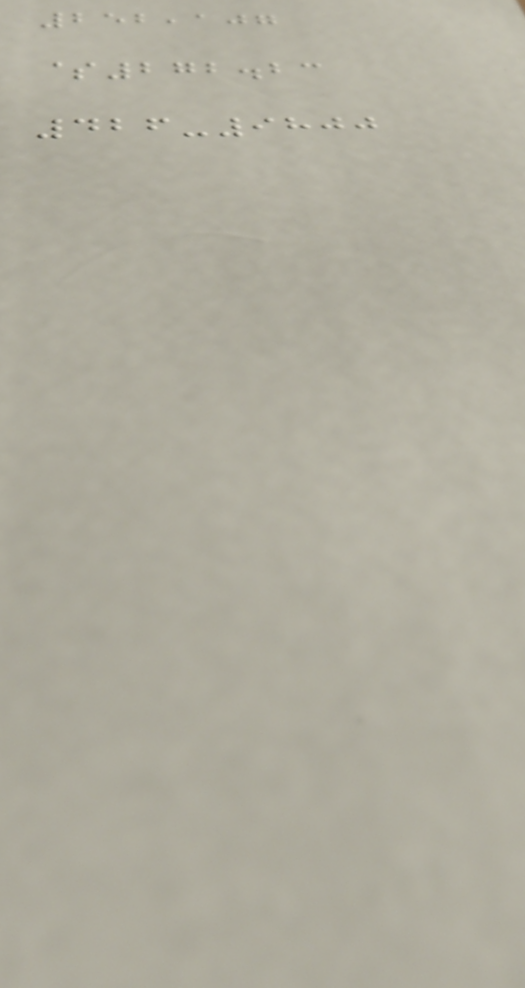252,107
$272.23
426-9800
